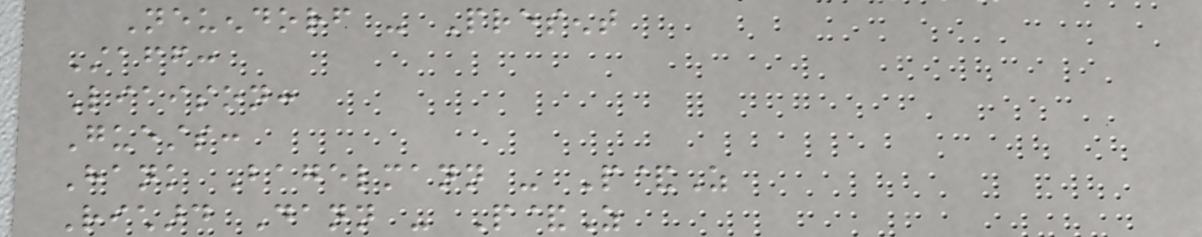Neuendorf - Present
Staff:
Liaison:
Guests:
Hank Bagelmann - P&Z
Richard Dann - P&Z
